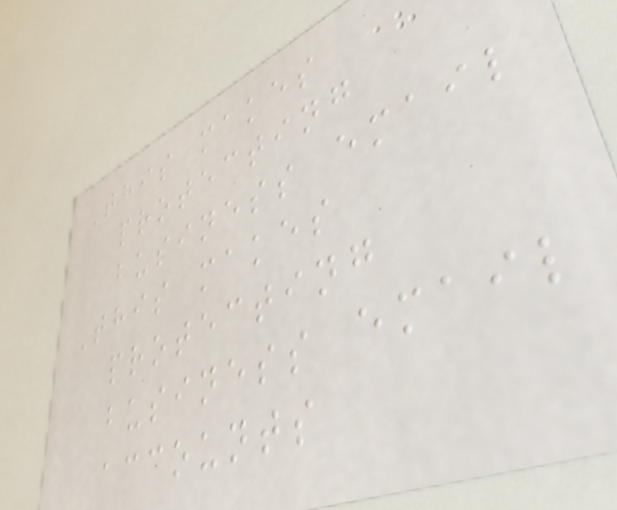This makes
protecting
business email
This makes
protecting
business email
accounts
